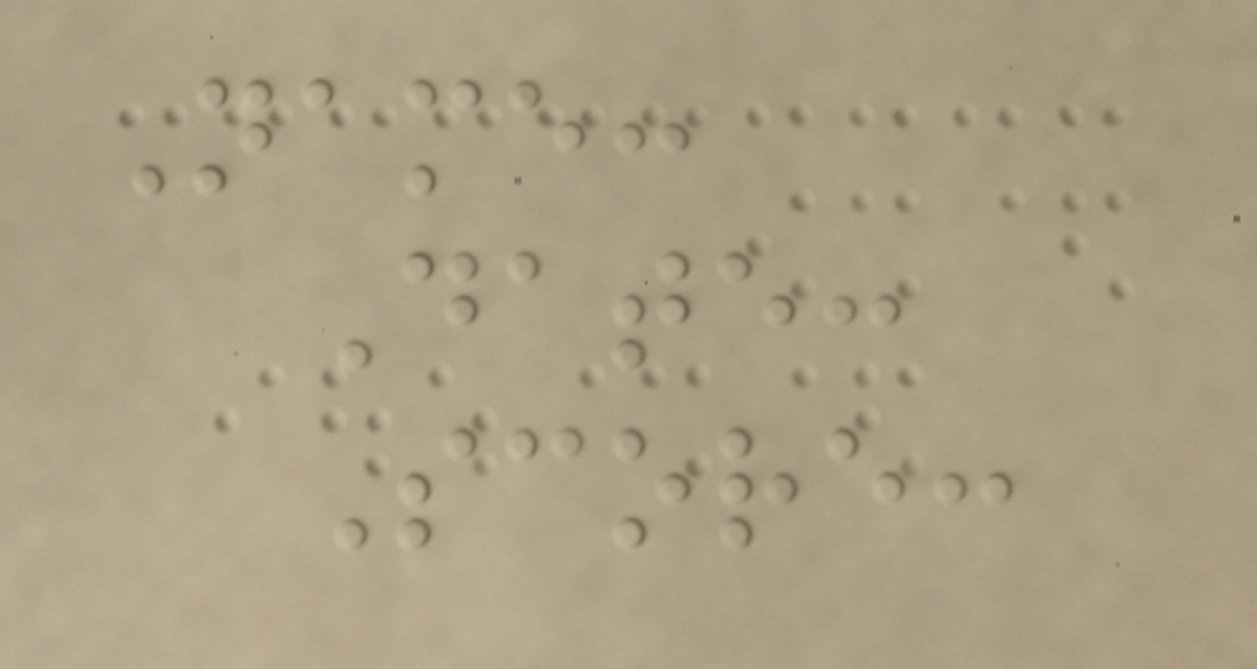Name:
Date:
Score:
